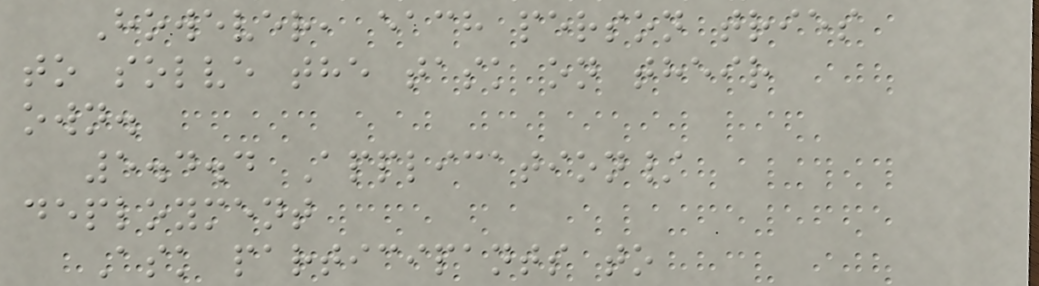However, each person tries
to solve the task on their
own.
5.4.4 Application/
deployment
Ask participants to
